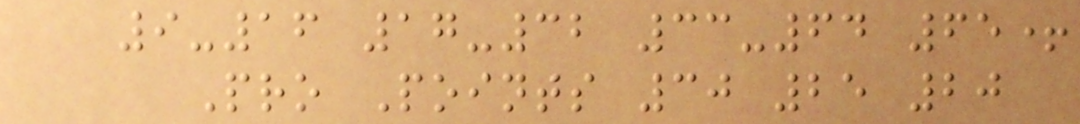9-16 17-32 33-64 65+
Pro Points 30 25 20
